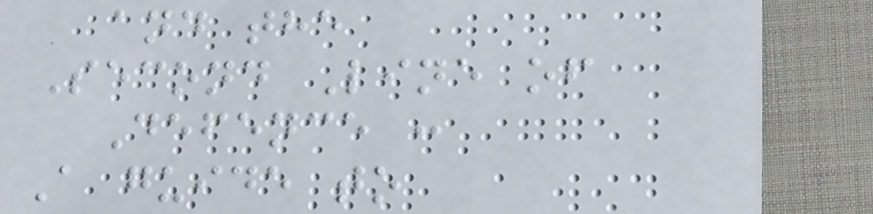and the
Second Line of
Defence :
A guide to
